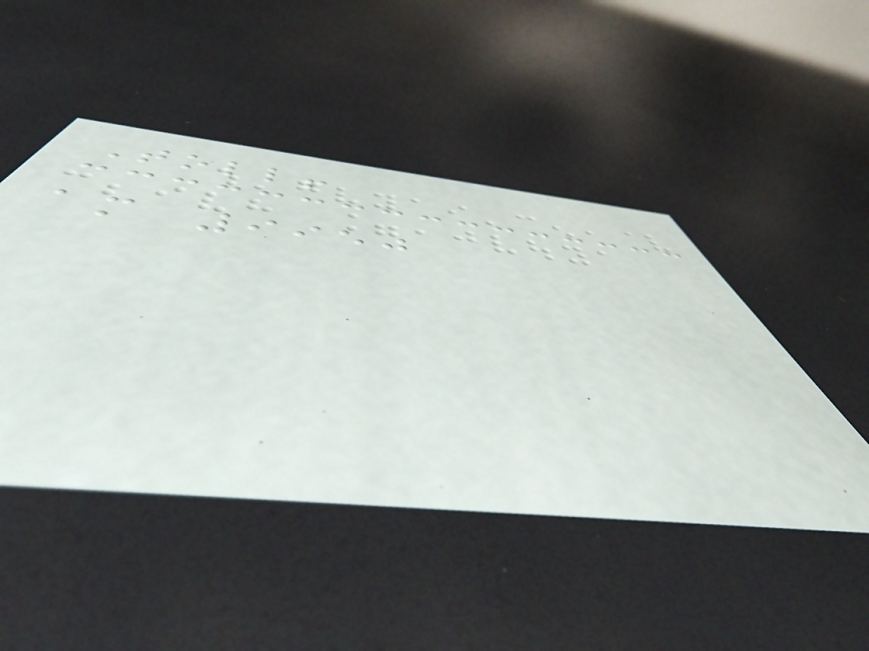Toll!
am 9950
